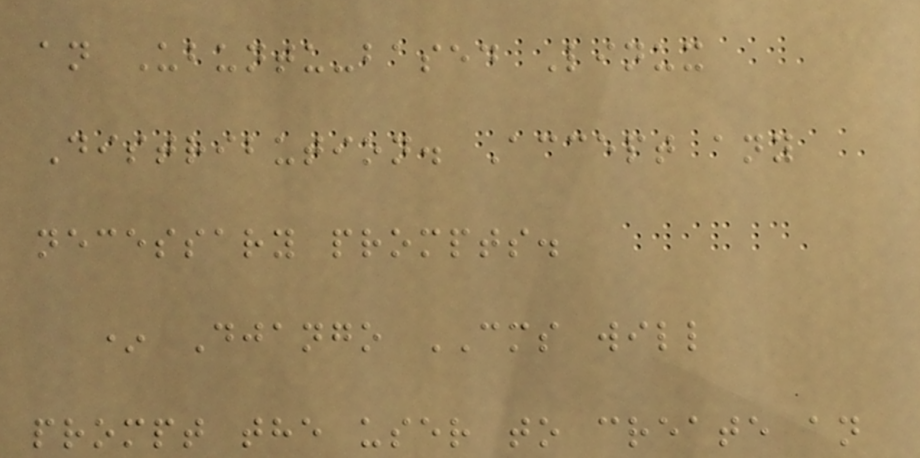an Ubuntu-based Linux
Distribution. Accept any
necessary prompts.
* Django CMS will
prompt the user to create an
